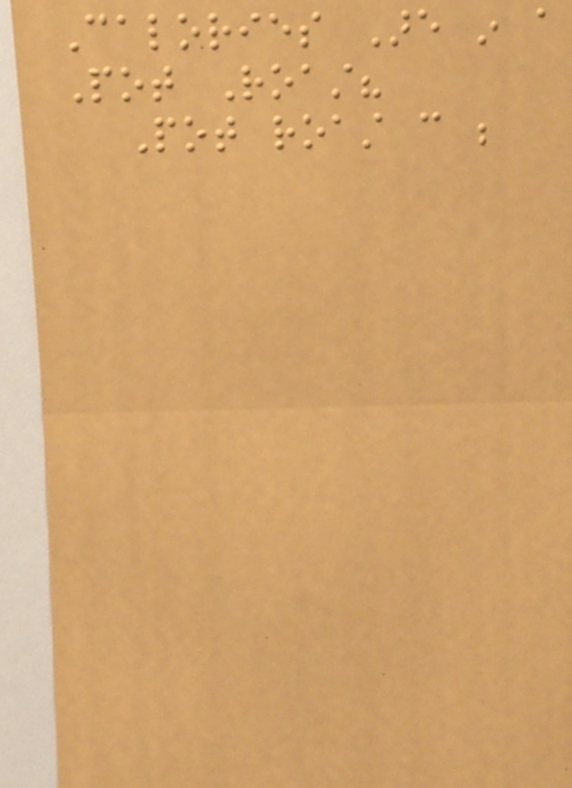Calories Are in a
Pot Roast?
Pot roast can be
